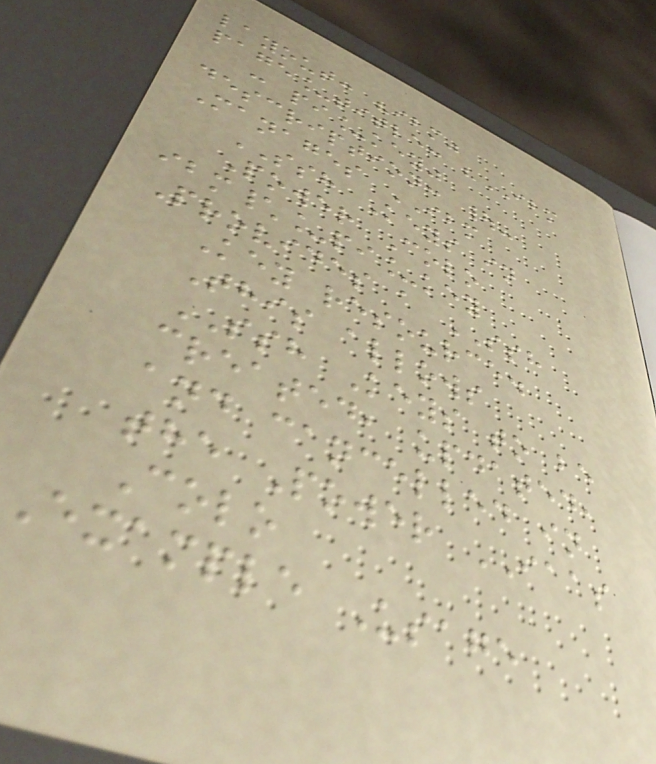layout: "ibm"
page_title: "IBM
: pi_key"
description: |-
Manages IBM
SSH Keys in
Power Colo
ibm\_pi_key
Provides a SSH
Key resource.
This allows
SSH Keys to be
created, updated,
and cancelled in
the Power IAAS
Colo
Example Usage
